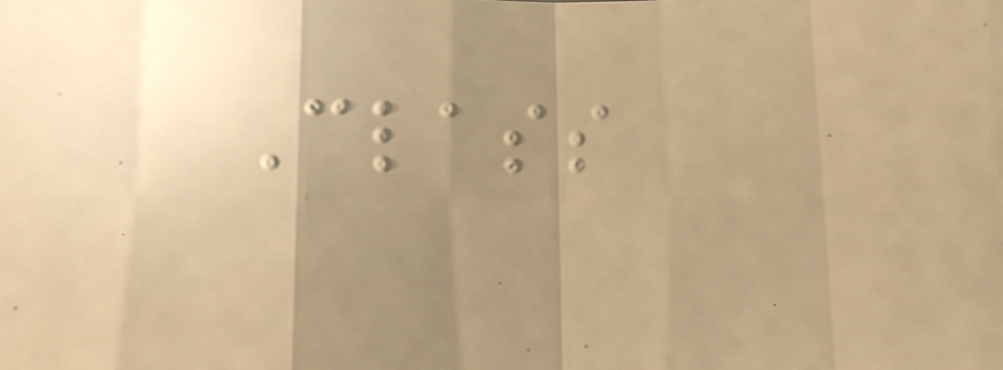Class
